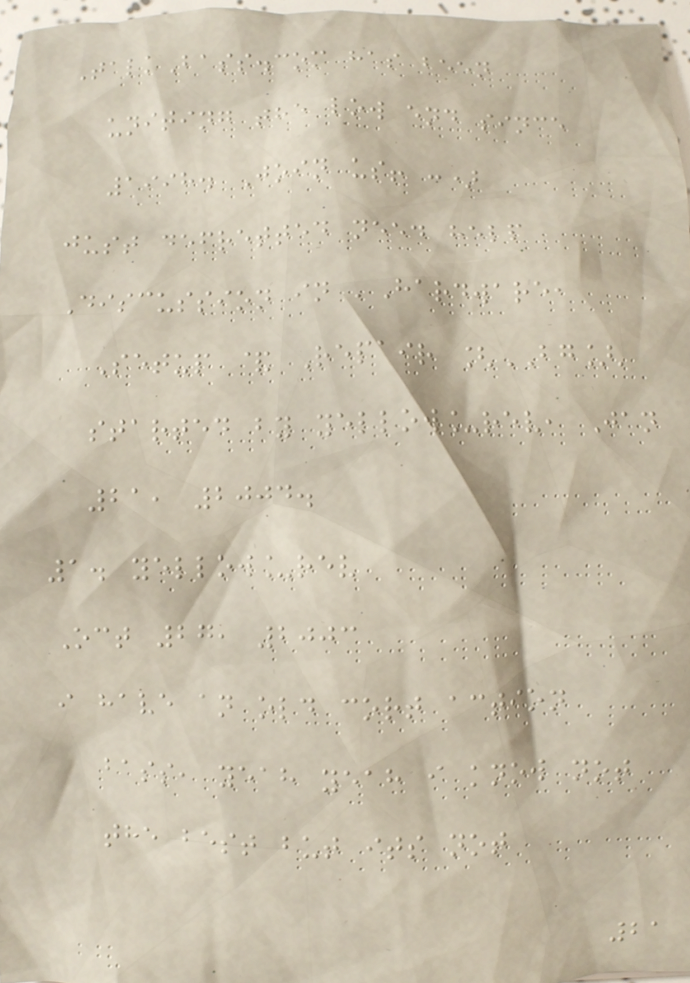TalkBass.com has been
uniting the low end since
1998. Join us! :)
just defretted need help
Discussion in 'Hardware,
Setup & Repair [BG]'
started by yellow_rev, Jan
21, 2004.
1. yellow_rev
Oct 27, 2003
i have an old cort action
bass, yeah yeah i know not
the best but its not
21
